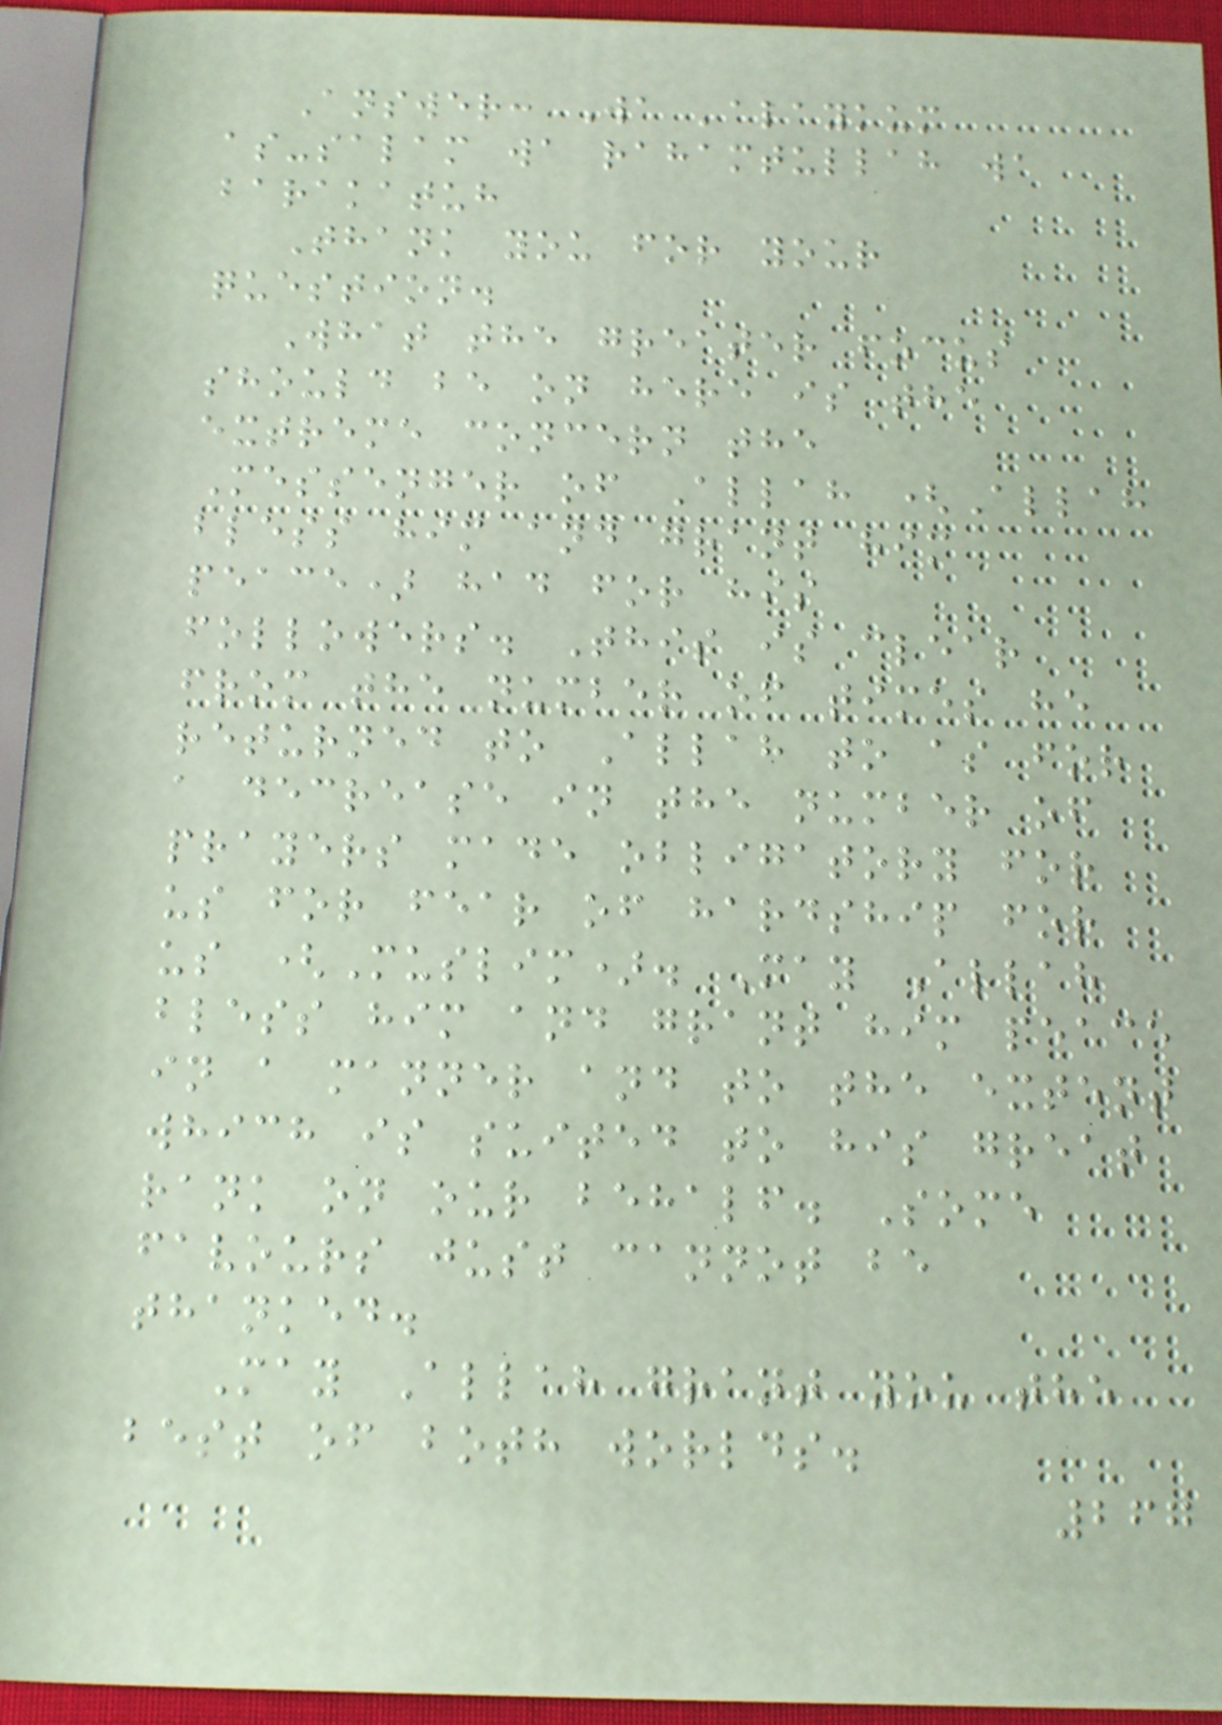Answer: Wa 'alaykum
as-salam wa rahamtullah wa
barakatuh
Thank you for your
question.
What the greater focus
should be on here is the
extreme concern the
Messenger of Allah (Allah
bless him and grant him
peace) had for his
followers. This is clear
from the number of times he
returned to Allah to as for
a decrease in the number of
prayers made obligatory for
us for fear of hardship for
us (Muslim). May Allah
bless him and grant him peace
in a manner and to the extent
which is suited to his great
rank on our behalf. Some
favours just cannot be
thanked.
May Allah grant you the
best of both worlds.
267
